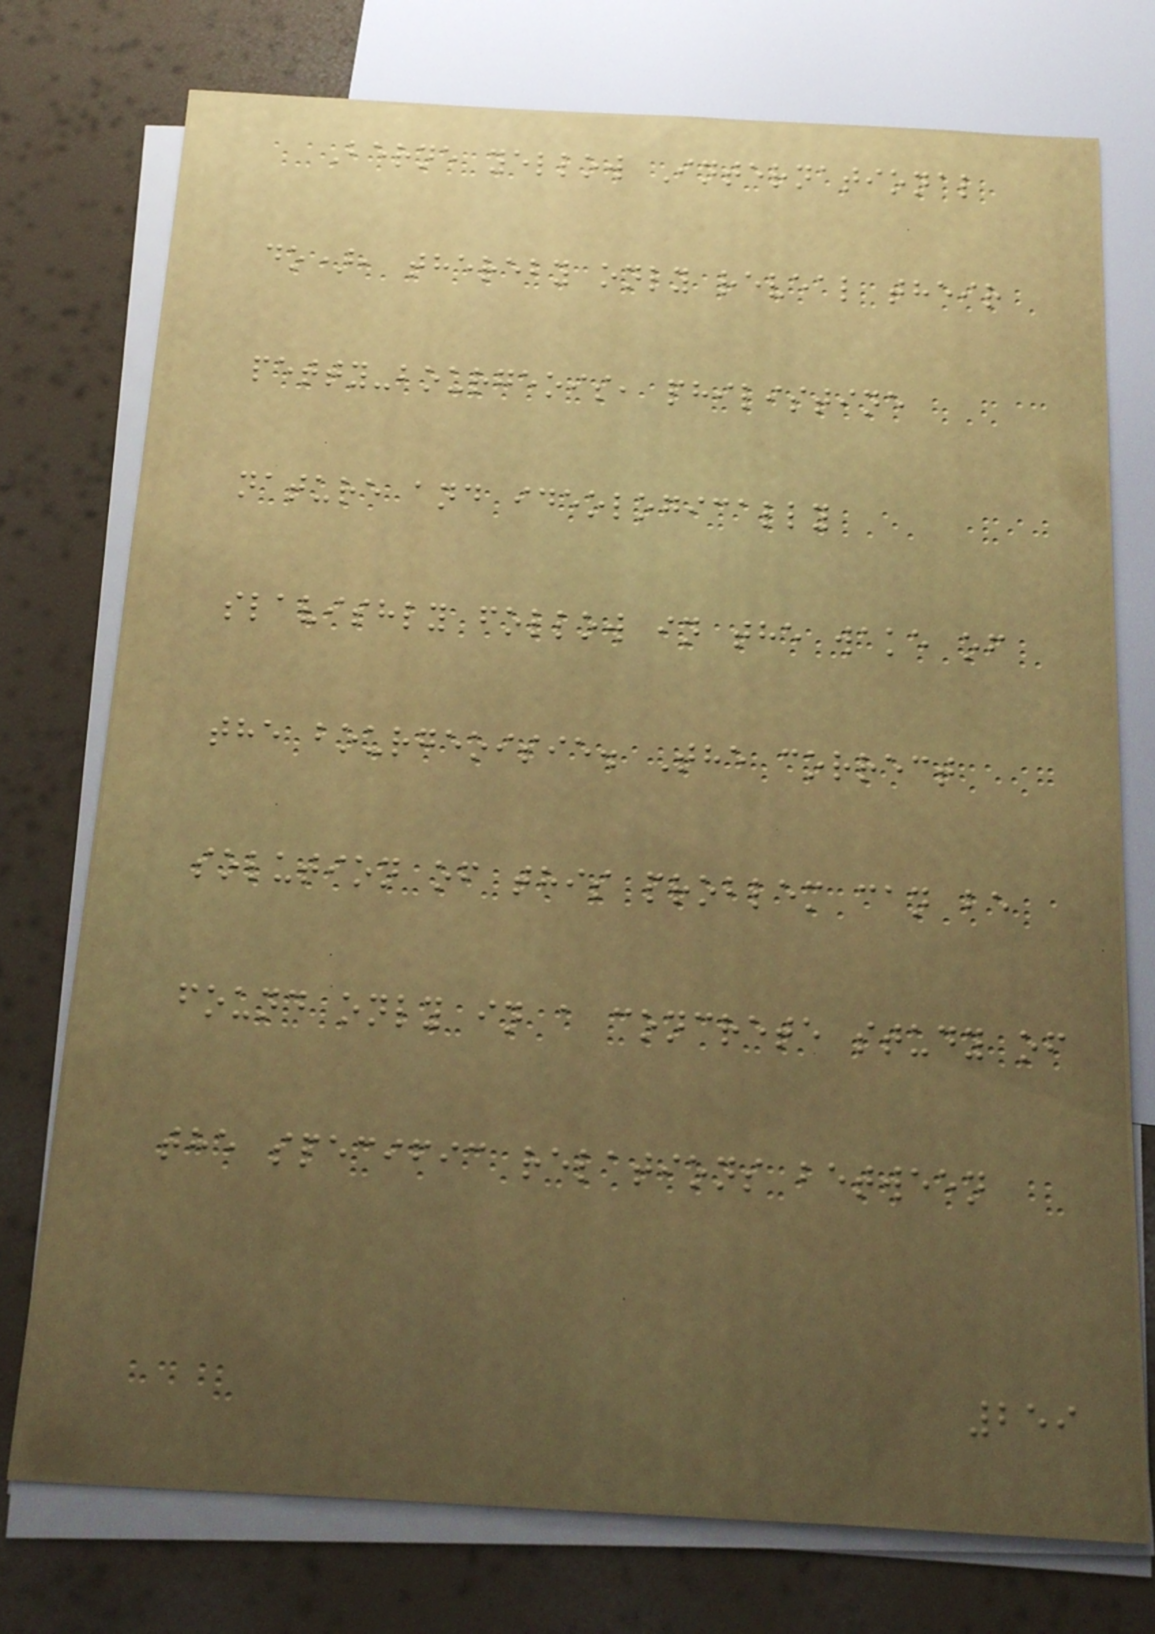Berne yellow International
do), thereby only reveal their
petty-bourgeois, philistine
nature and ideologically
slavishly follow in the wake of
the bourgeoisie. The correct
solution of this problem can be
found only in a concrete study of
the specific relations between
259
